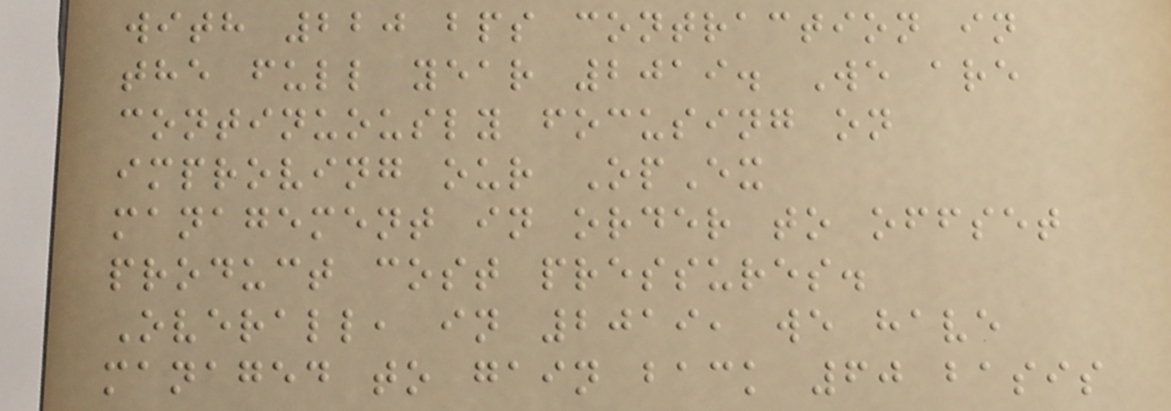with 220 bps contraction in
the full year 2019. We are
continuously focusing on
improving our OpEx
management in order to offset
product cost pressures.
Overall, in 2019, we have
managed to gain back 60 basis
